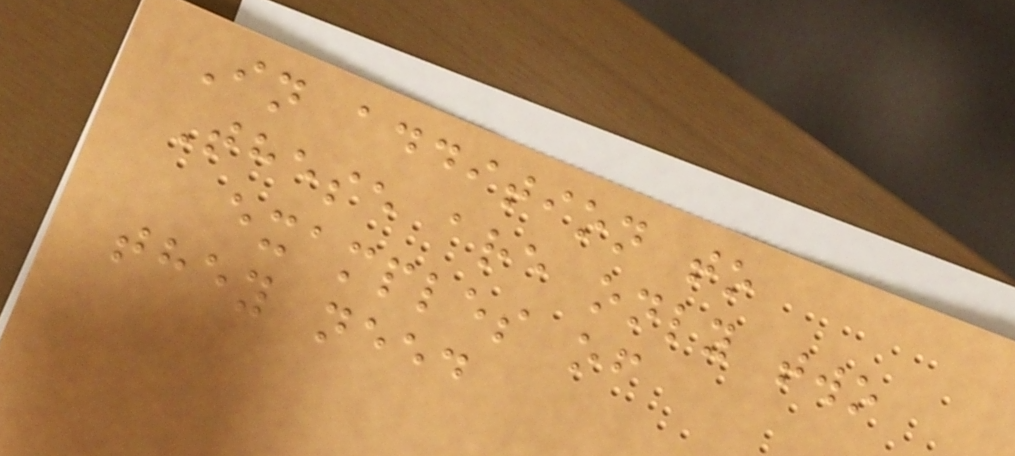In addition to
These are only two
examples of
they need
